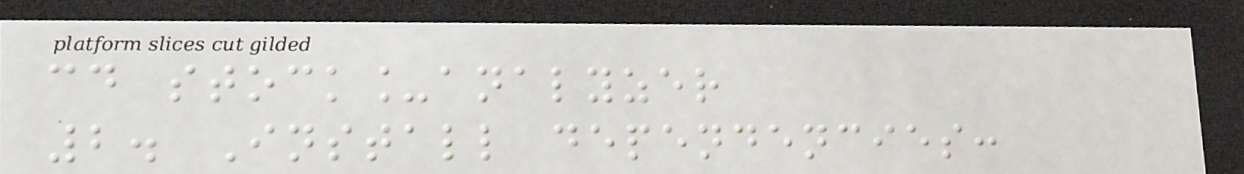cd stock_analyzer
2. Install dependencies:
